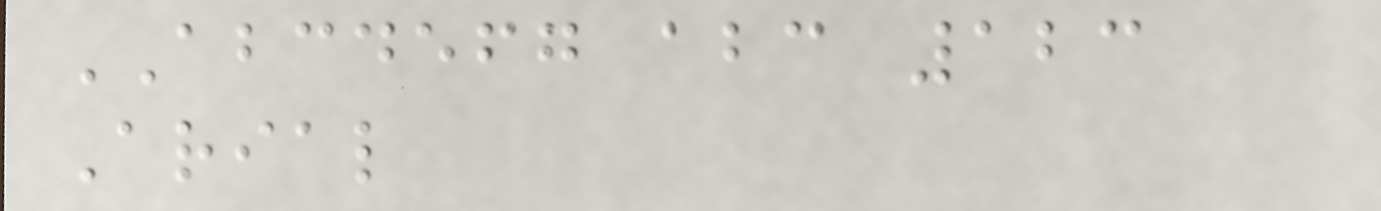ABCDEFG abc 123
Arial
